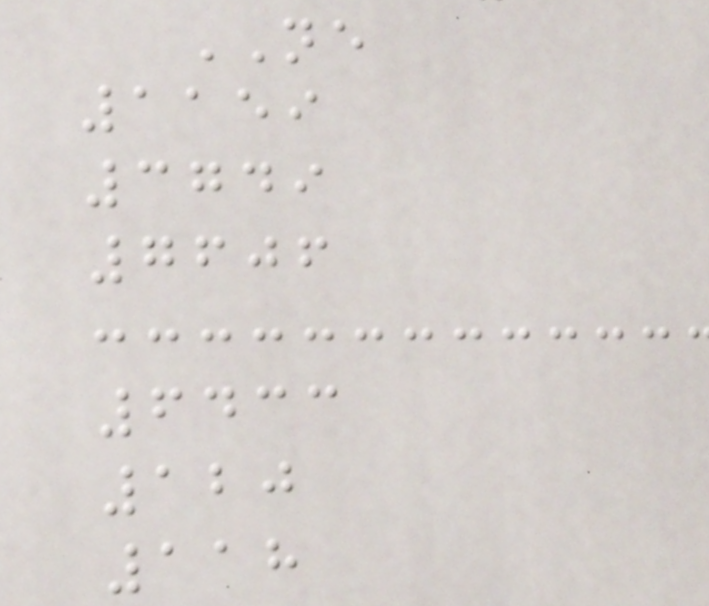NE
1159
3749
7606
6433
120
118
